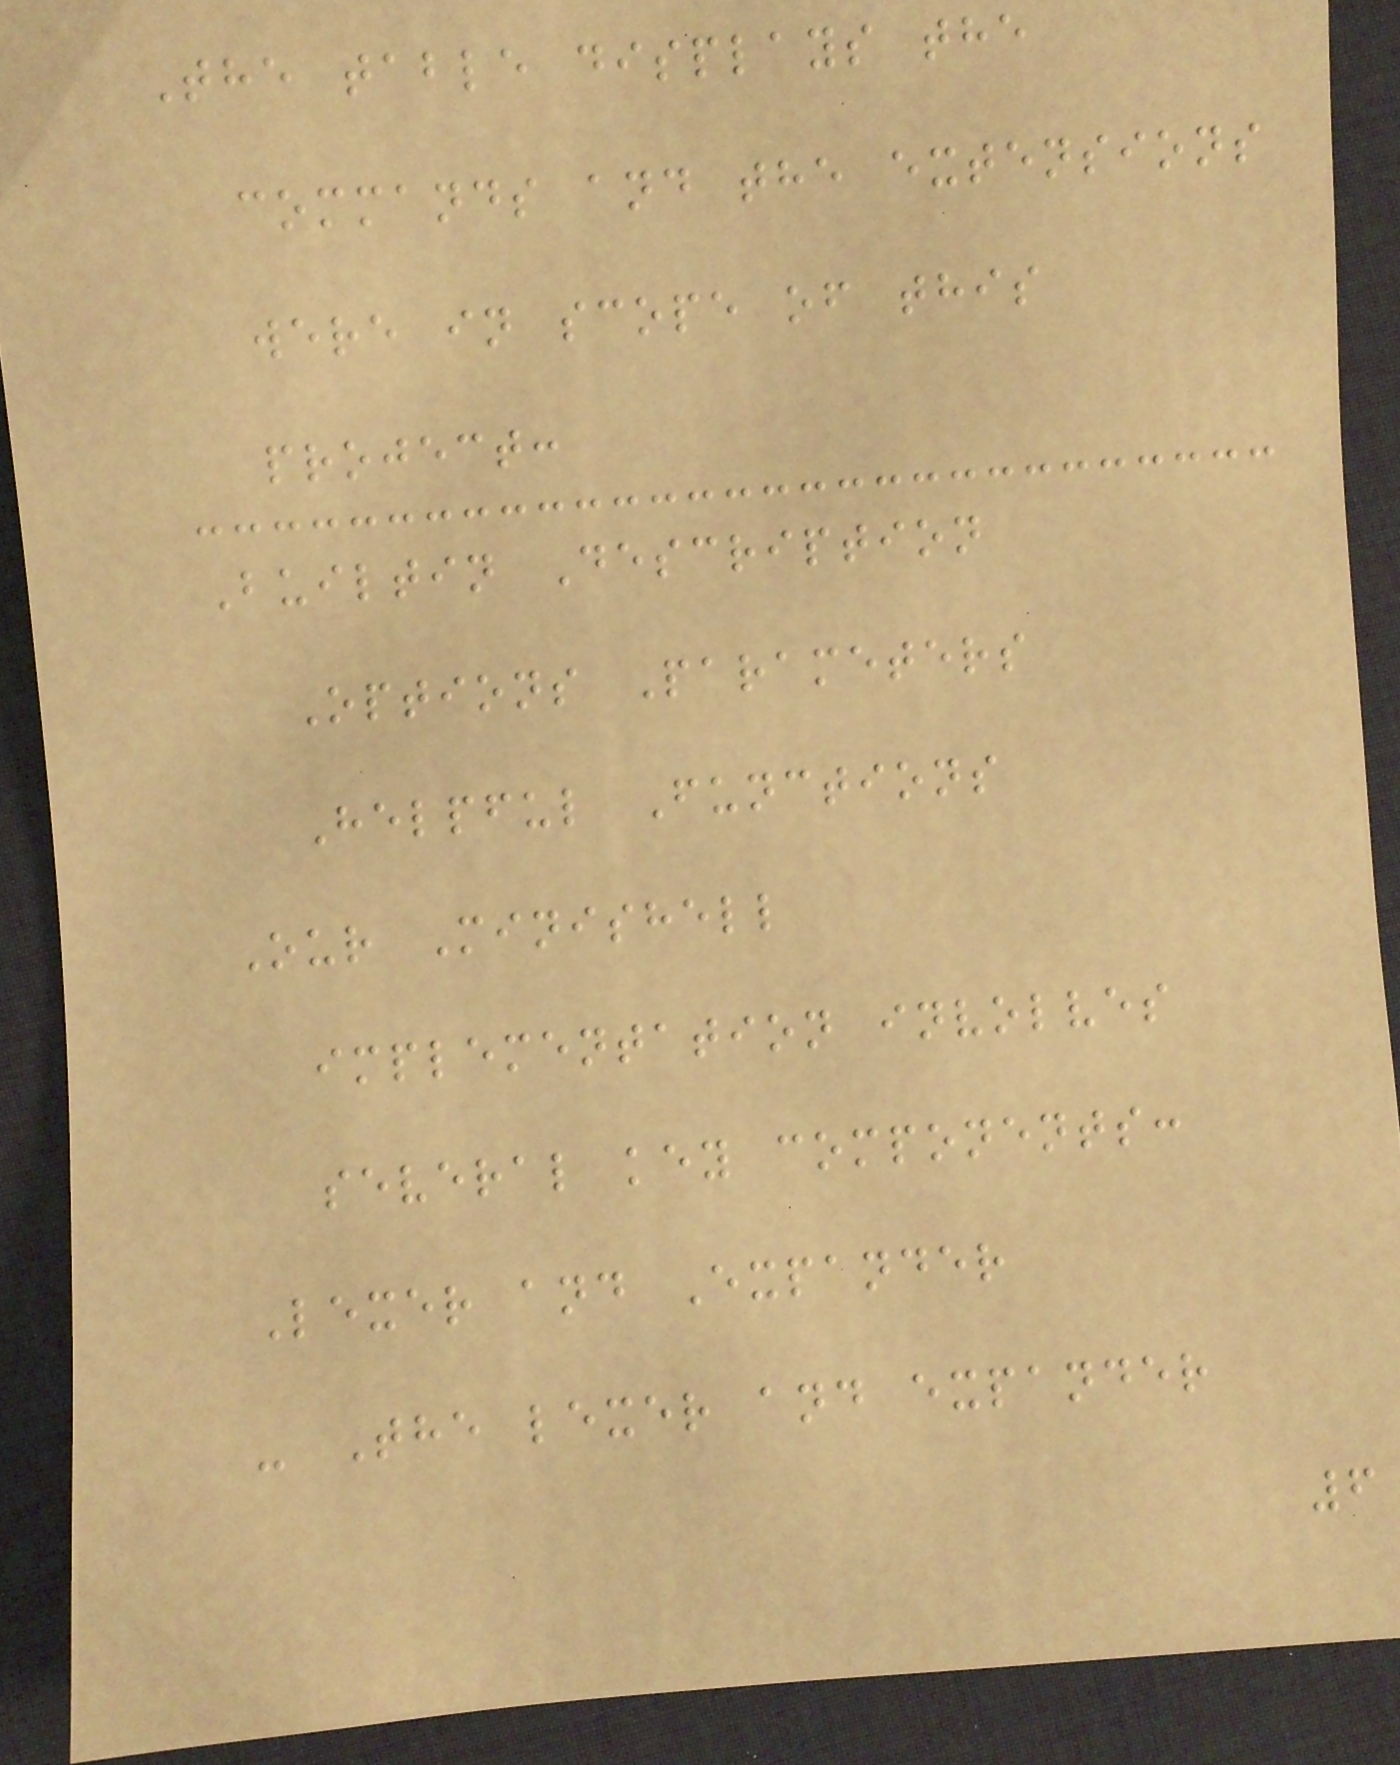The table displays the
commands and the extensions
were in scope of this
project:
Builtin Description
Options Parameters
Helpful Functions
Our Minishell
implementation involves
several key components:
Lexer and Expander
- The lexer and expander
6
